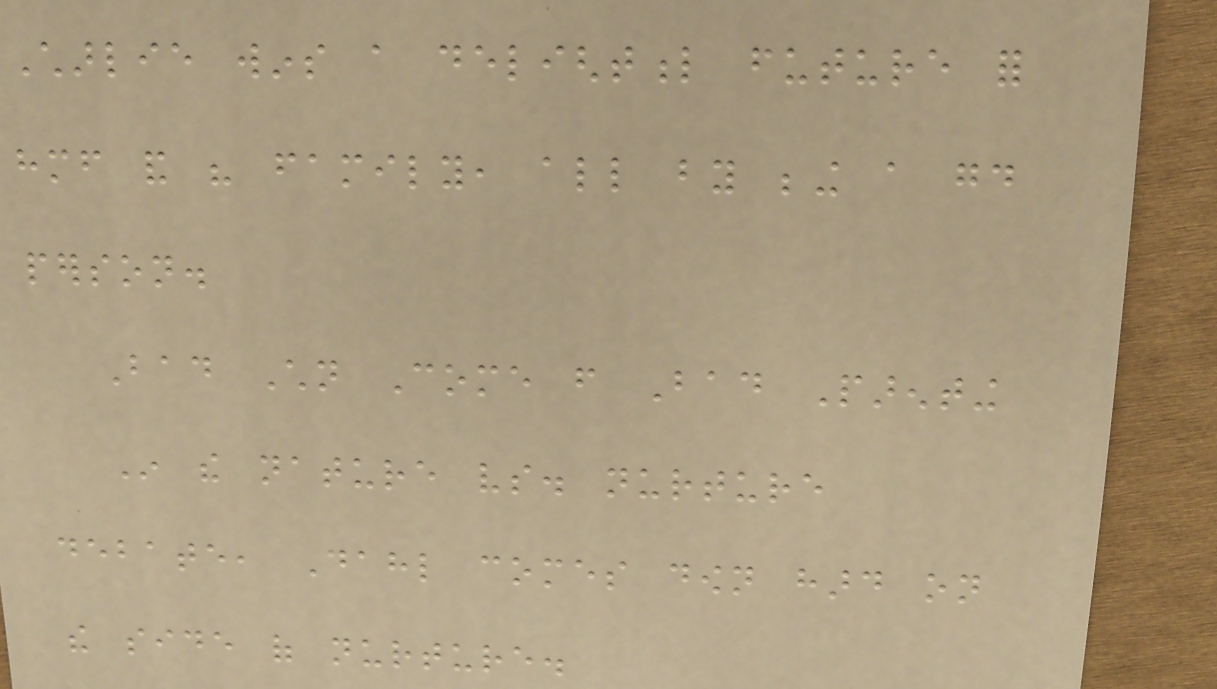Charlie wins a delightful future for
himself and his family, all by being a good
person.
Bad Children Come from Bad Parenting
In the nature vs. nurture
debate, Dahl comes down hard on
the side of nurture.
